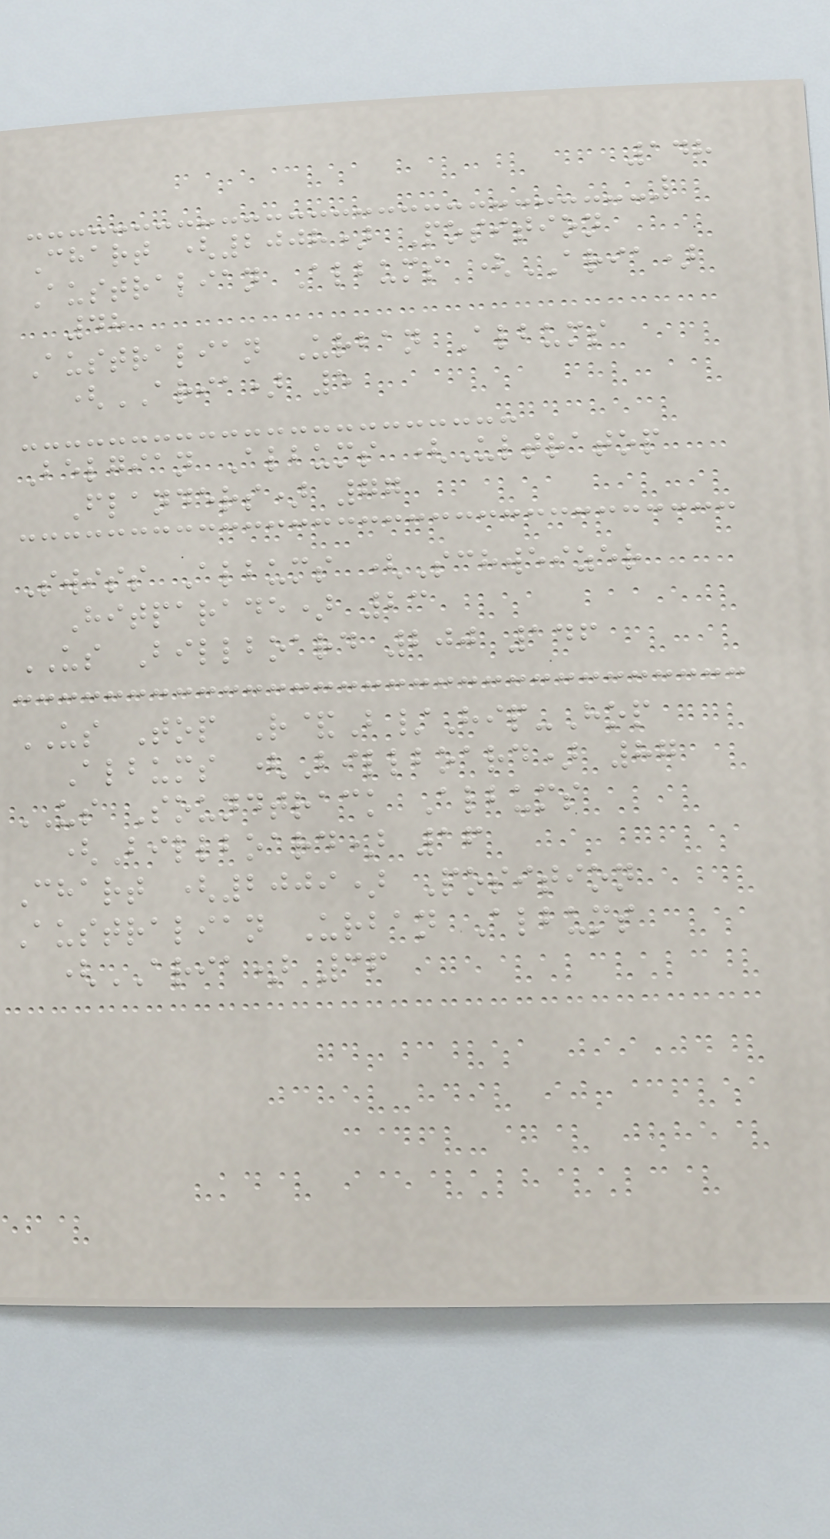148
Chart (2008) Position
Australian Albums (ARIA)
48
Australian Urban Albums
(ARIA) 5
Belgian Albums (Ultratop
Flanders) 77
Swiss Albums (Schweizer
Hitparade) 23
US Billboard 200 146
US Top R&B/Hip-Hop
Albums (Billboard) 87
US Soundtrack Albums
(Billboard) 16
Chart (2009) Position
Australian Urban Albums
(ARIA) 36
